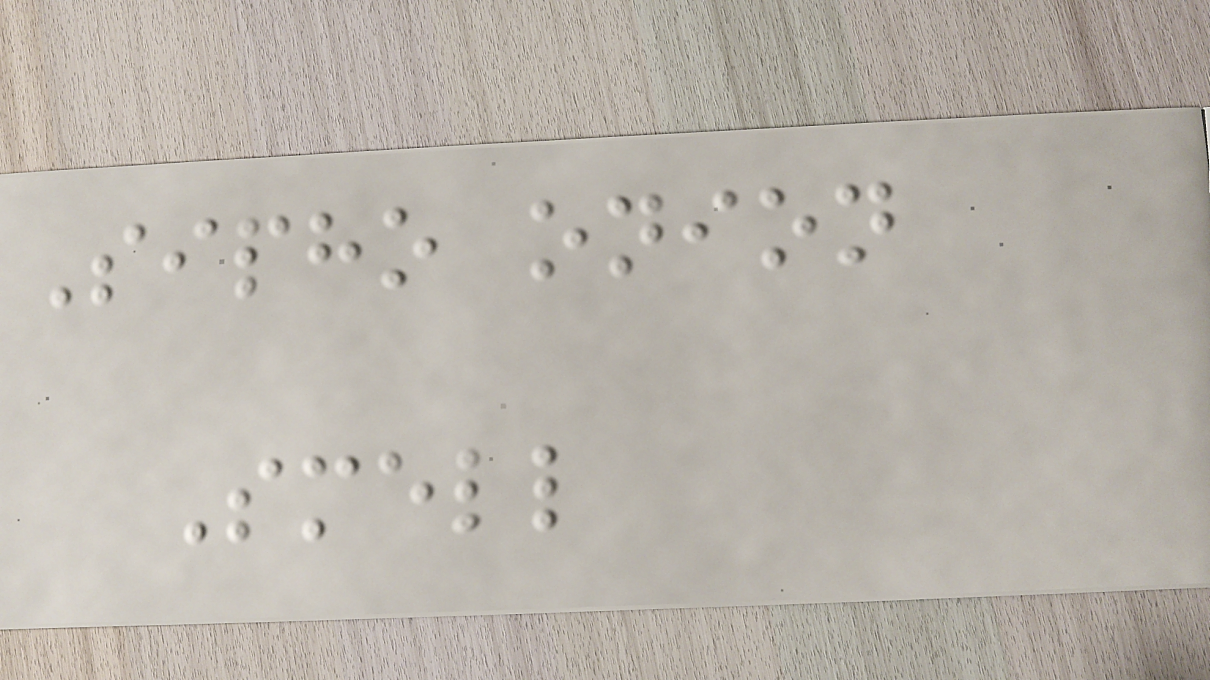Sipho onion
Smell
